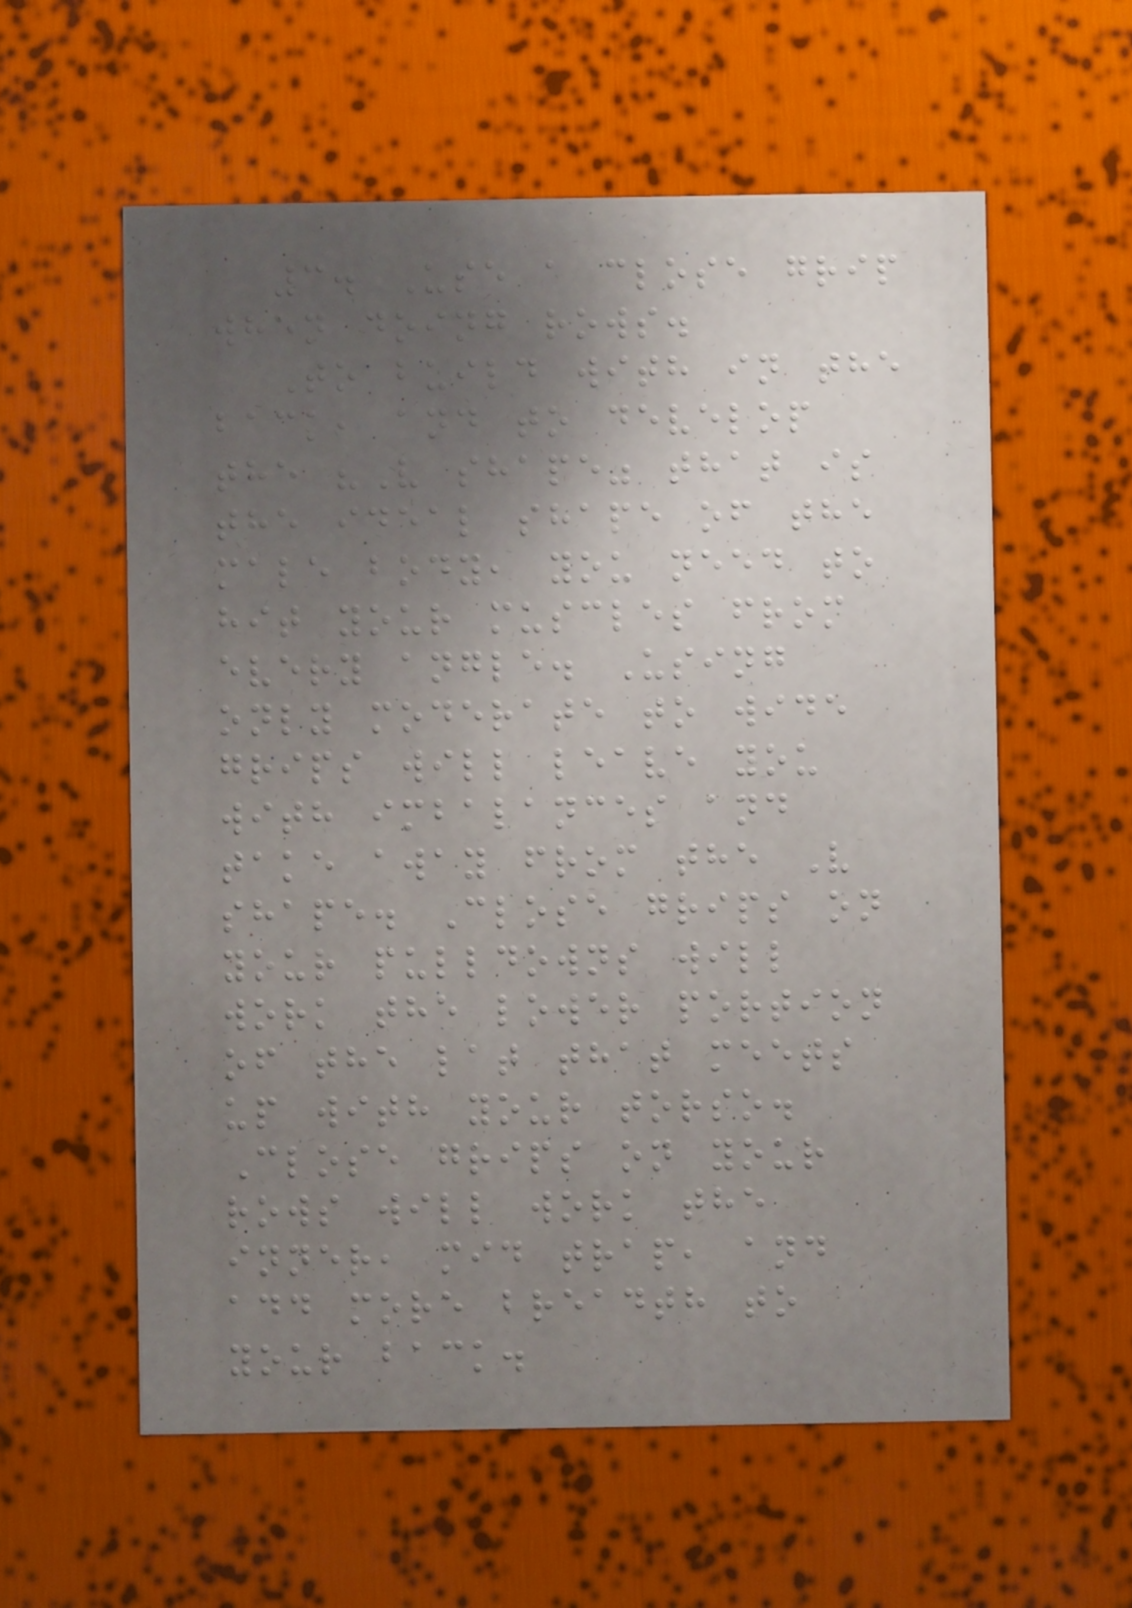3. Use a close grip
when doing rows.
To build with in the
back, and to develop
the "V shape" that is
the ideal shape of the
male body, you need to
hit your muscles from
every angle. Using
only moderate to wide
grips will leave you
with imbalances and
take away from the V
shape. Close grips on
your pulldowns will
work the lower portion
of the lat that meets
up with your torso.
Close grips on your
rows will work the
inner, mid trap, and
add more breadth to
your back.
